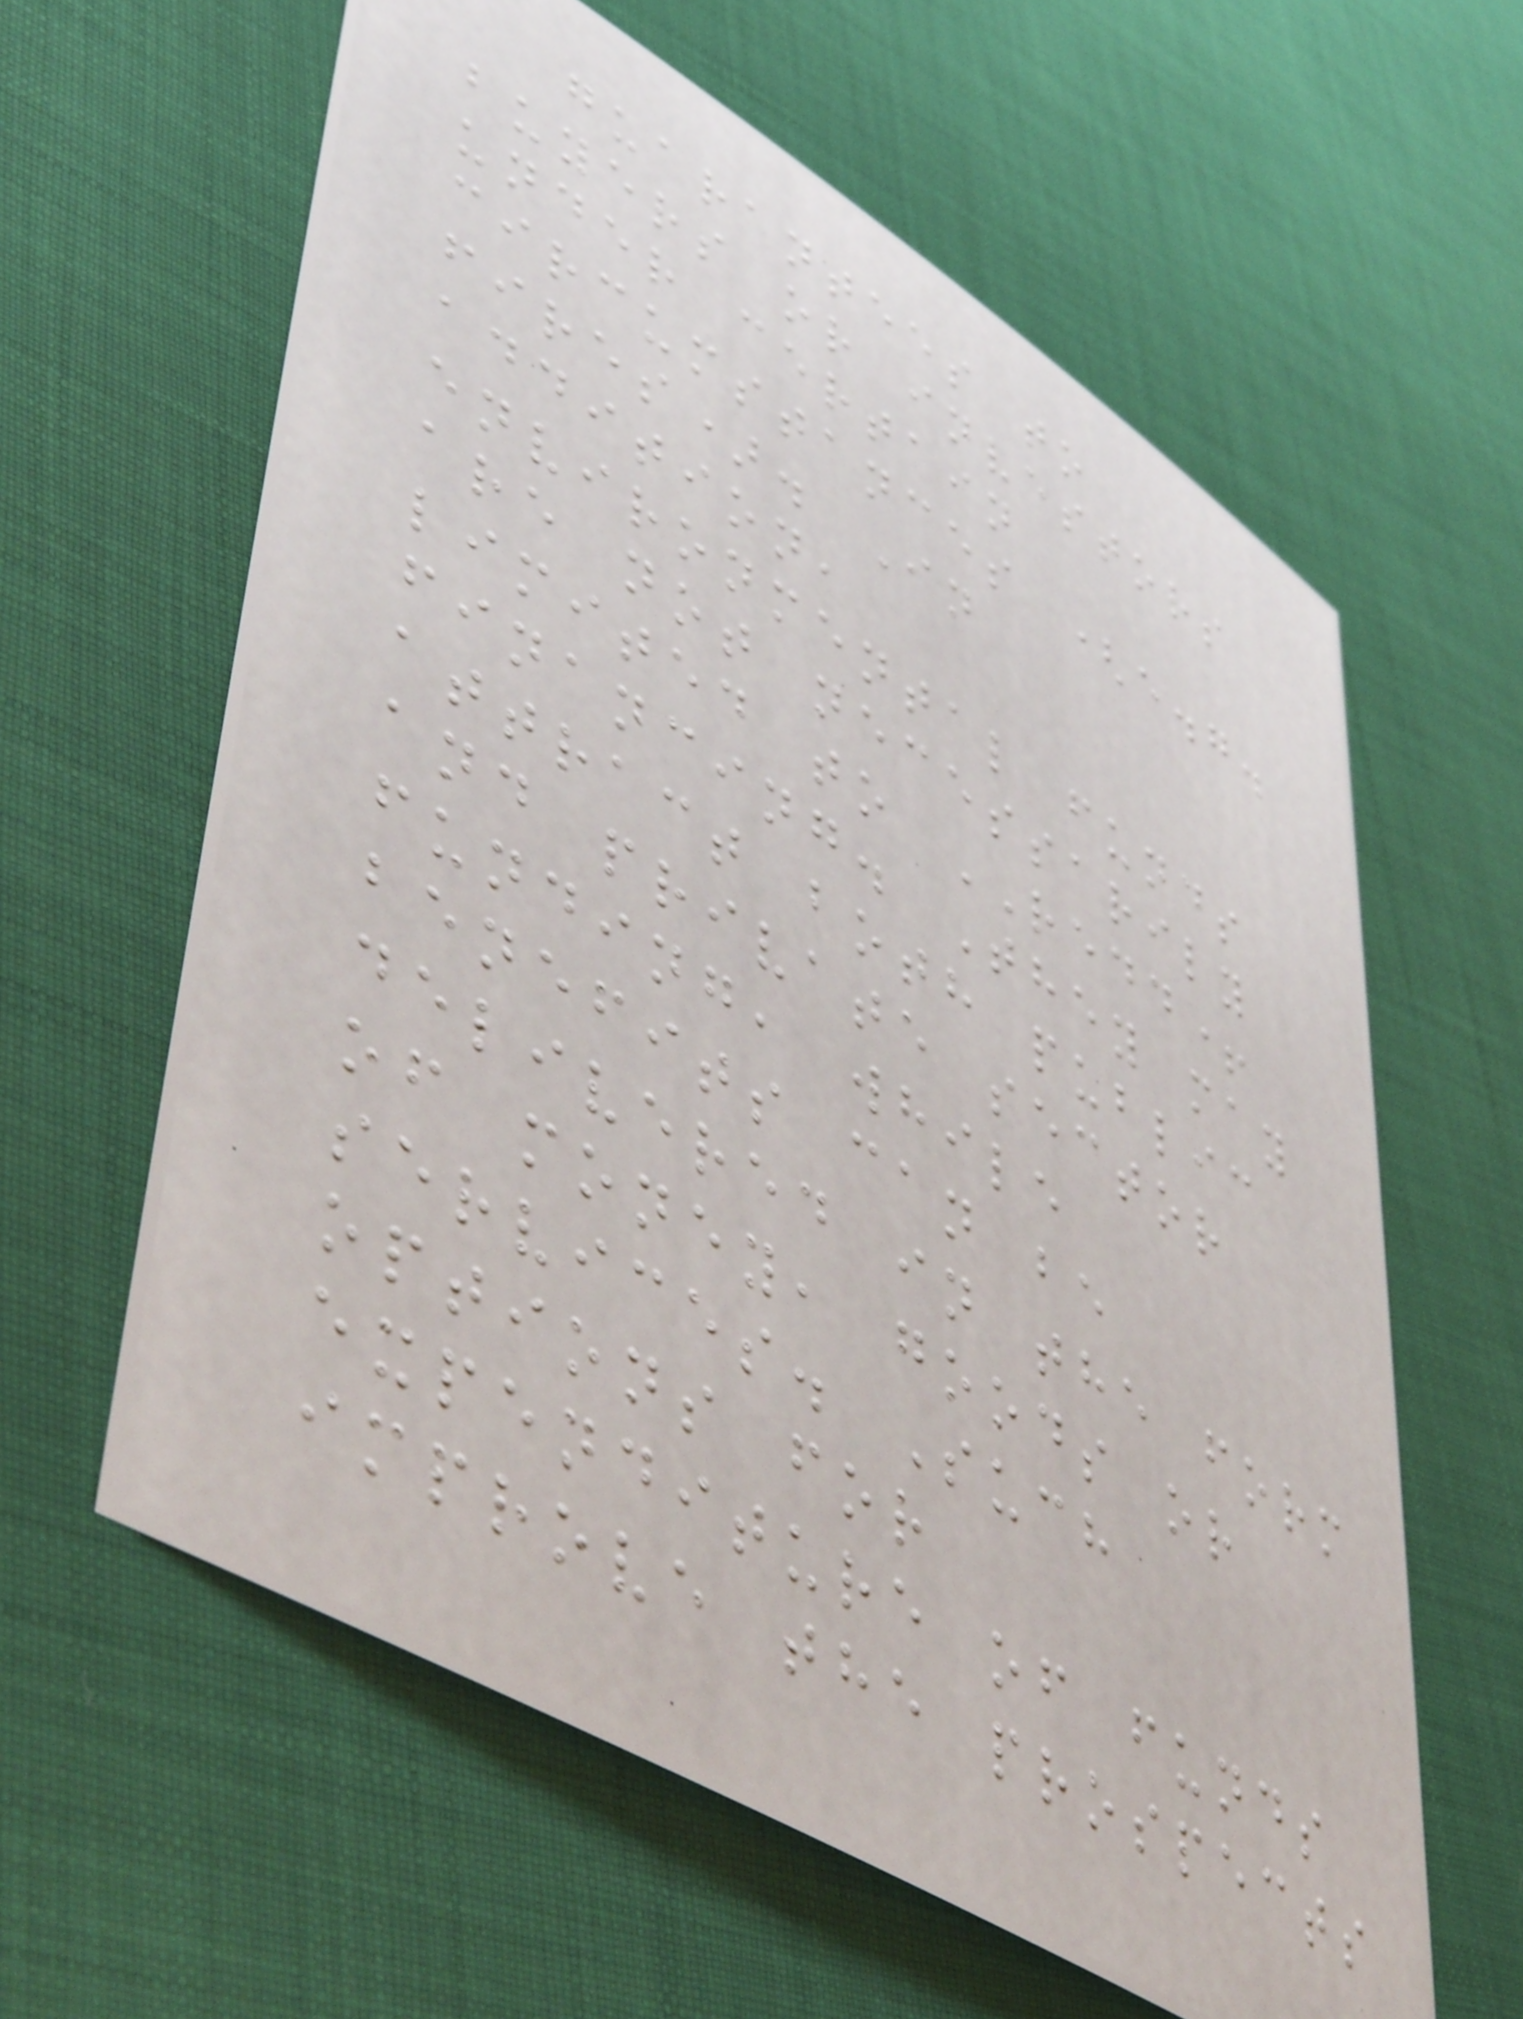guarantees to
buyers or investors
under certain
circumstances (e.g.
fires). In
addition,
environmental funds
are not necessarily
limited to REDD+
financing. They may
attract both public
and private sector
funding, while
benefits can be
delivered in the form
of money, goods or
services. Such
options for
expenditure of funds
improve the prospects
